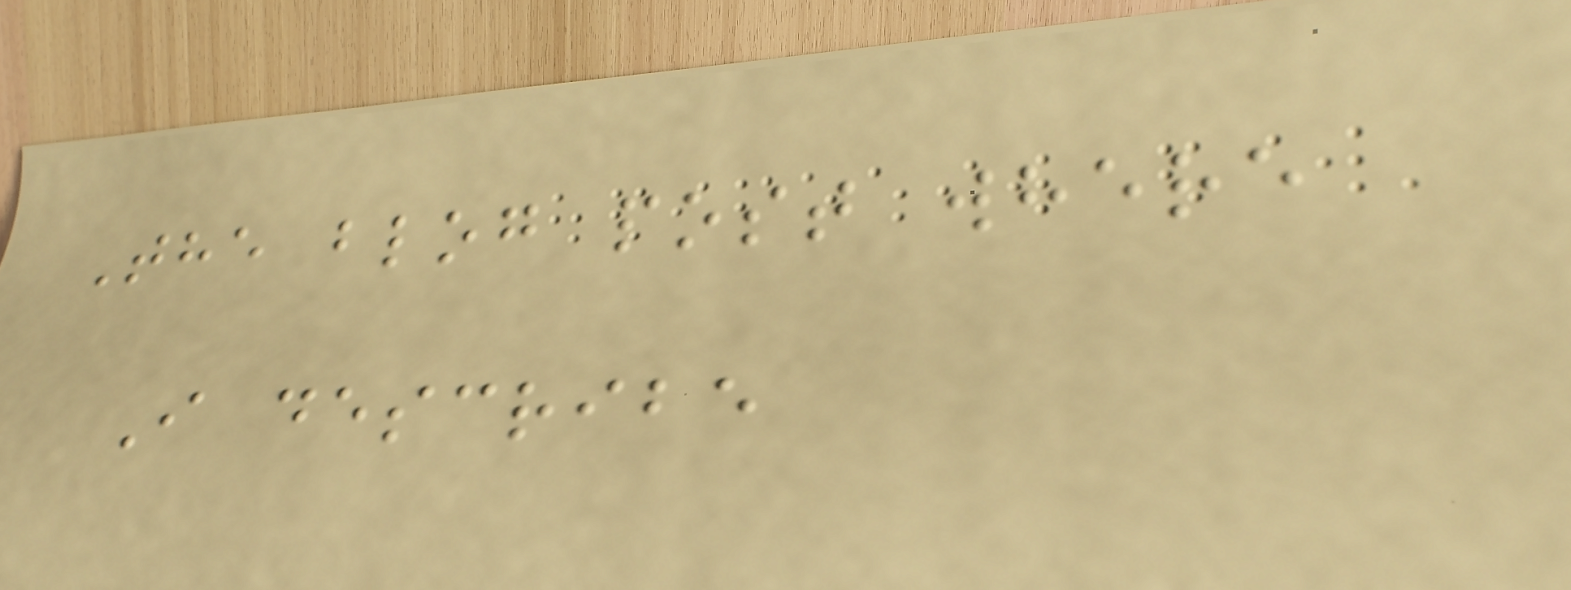The blog post where
I describe
